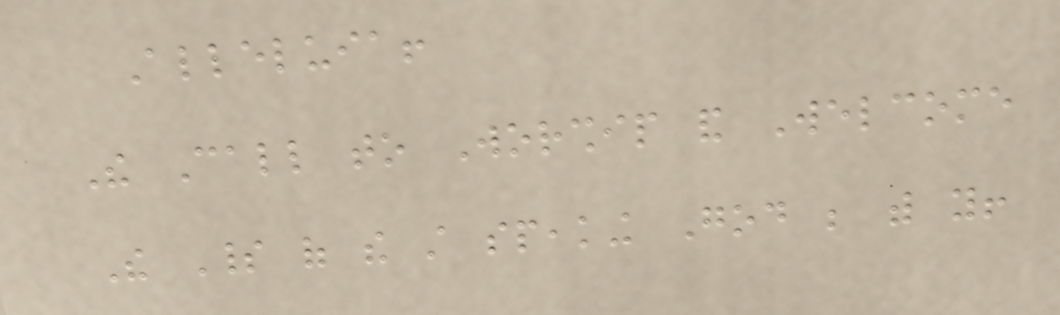Alleluia!
The Call to Worship and Welcome
The Spirit of the still speaking God be with you!
